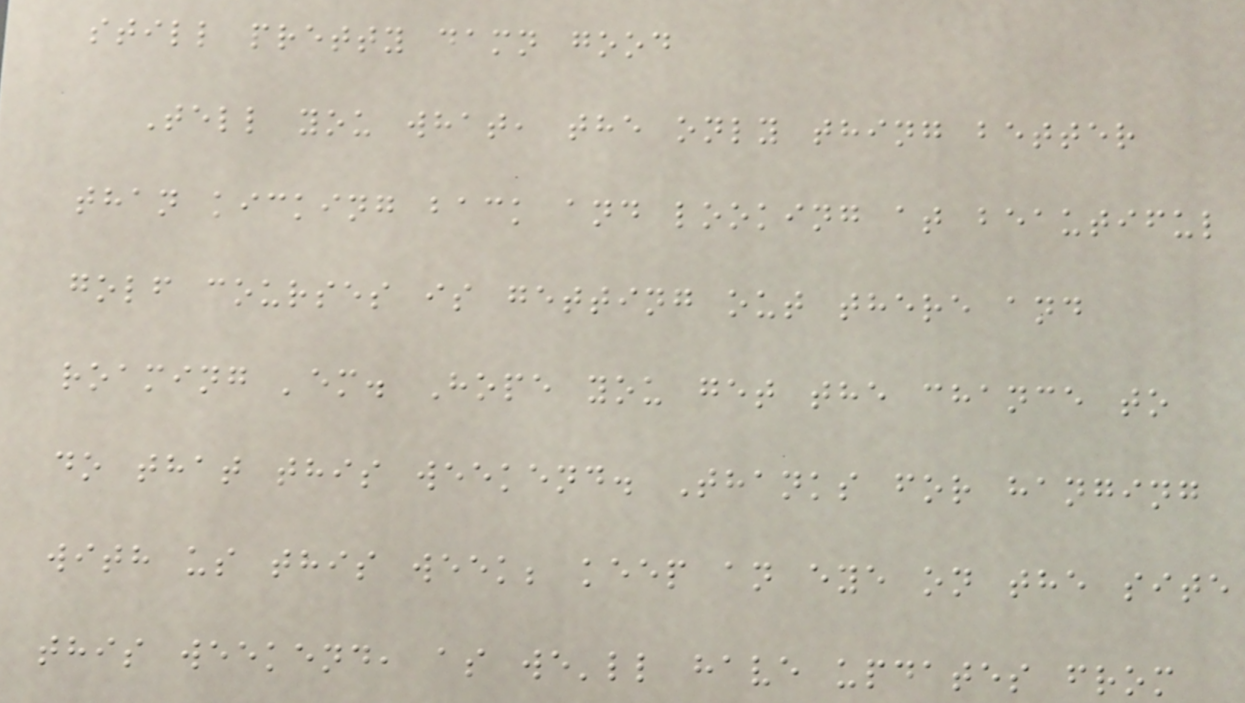still pretty damn good
Tell you what, the only thing better
than kicking back and looking at beautiful
golf courses is getting out there and
roaming 'em. Hope you get the chance to
do that this weekend. Thanks for hanging
with us this week; keep an eye on the site
this weekend, as we'll have updates from
